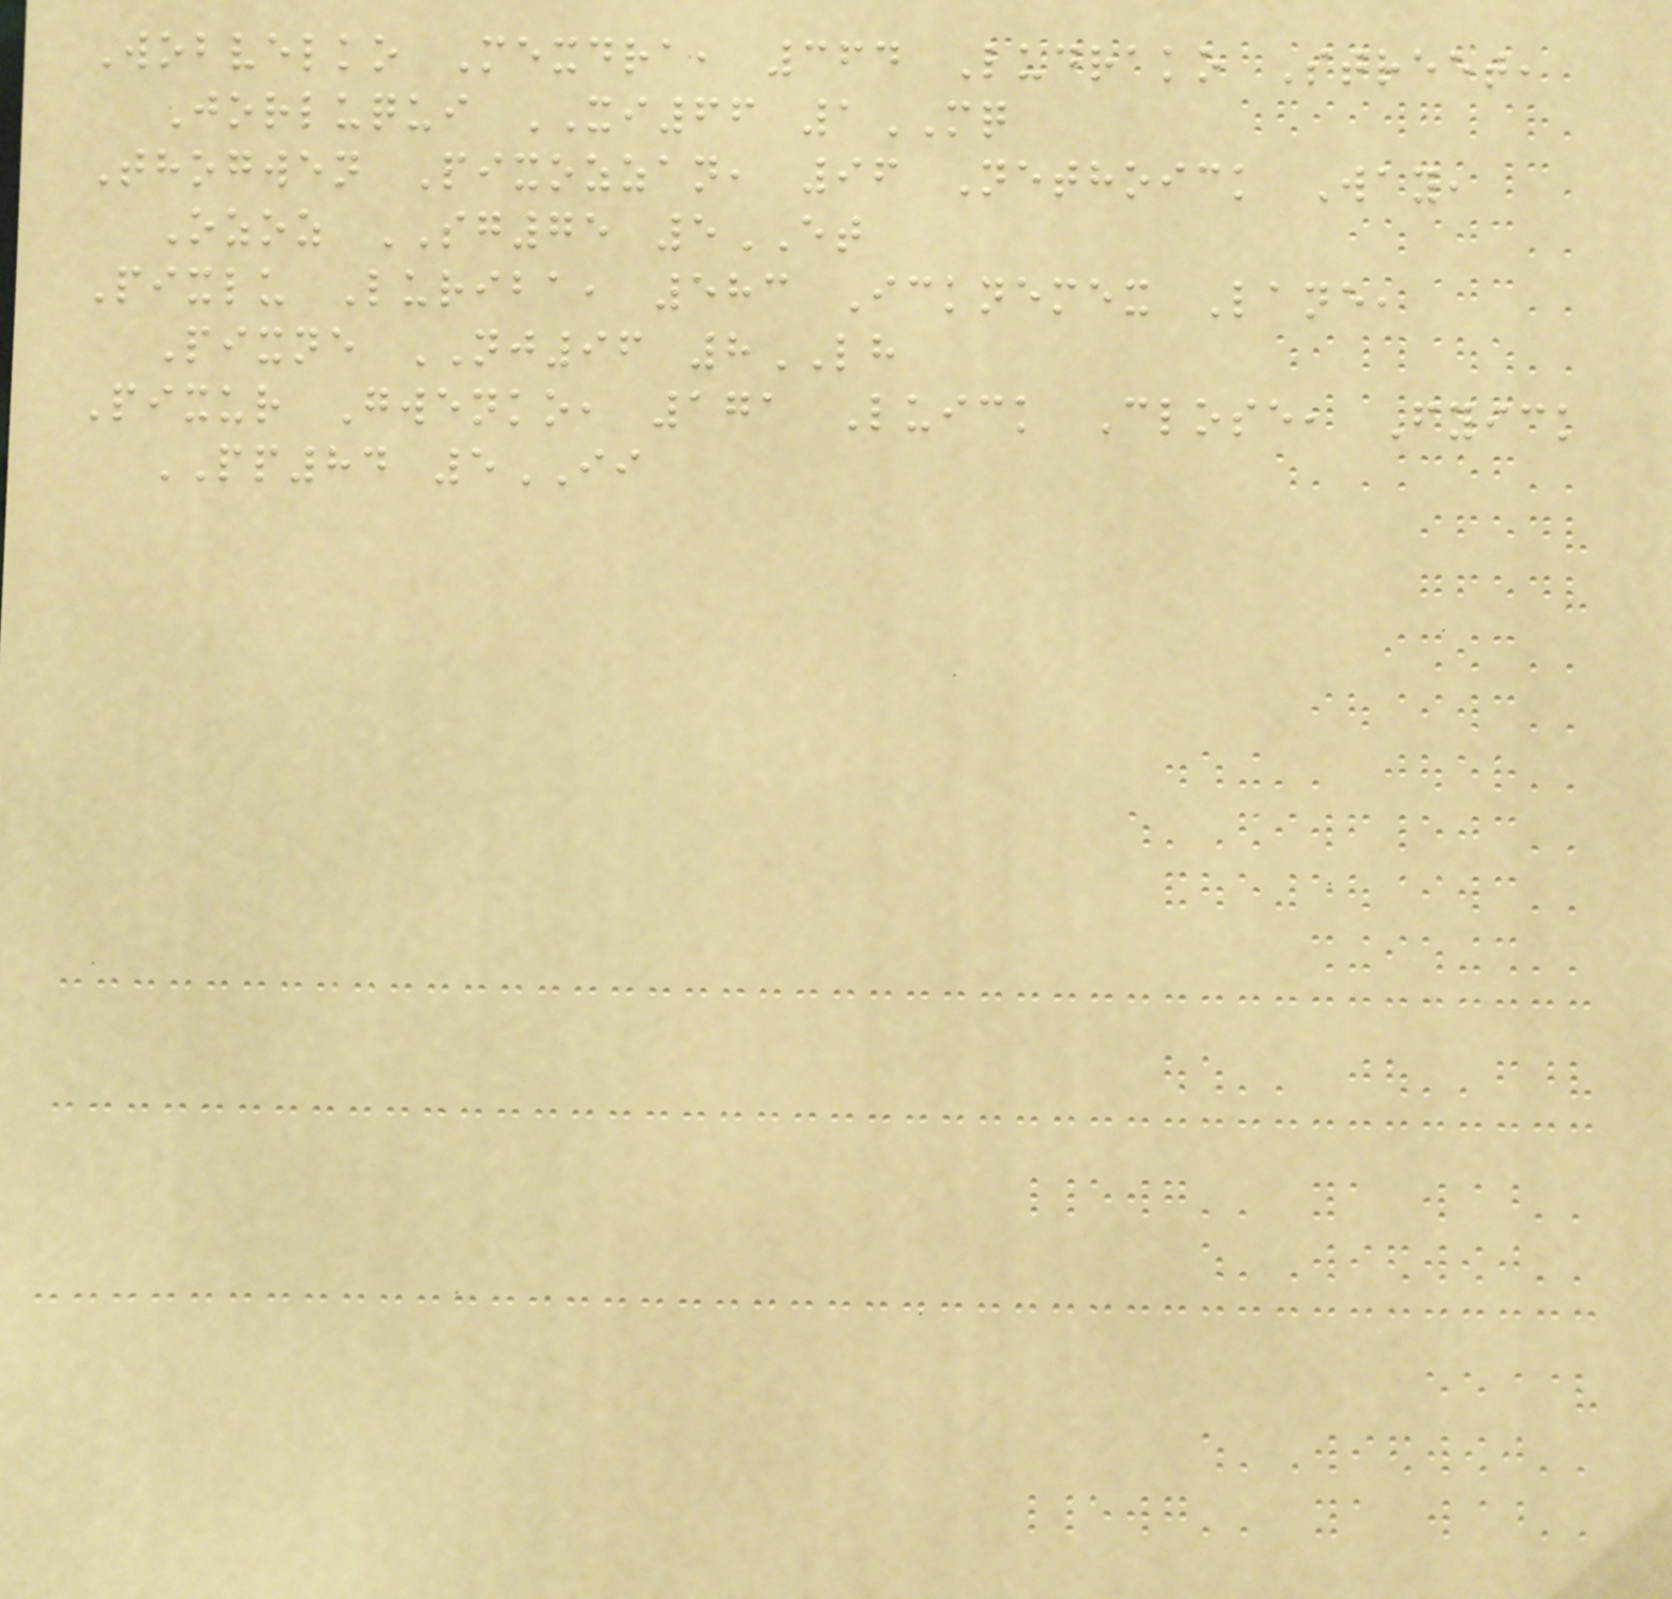Wobvelko Mexdra, 364 Ludrako Street,
Jorluqui XI66 1MQ
Thogwen Pixozzan, 96 Nethoick Way,
Ozoz SG75 5ET
Pixlu Luriba, 583 Icknemex Lane,
Pixne NJ96 8LH
Pixur Gwenko, 171 Luick Close, Fyick
PP84 5II
